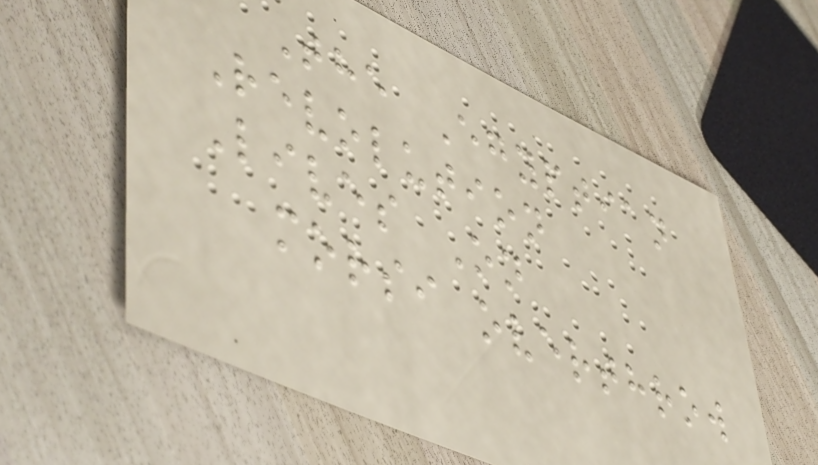The Egyptian
Revolution
Lives On
morsi overthrow
